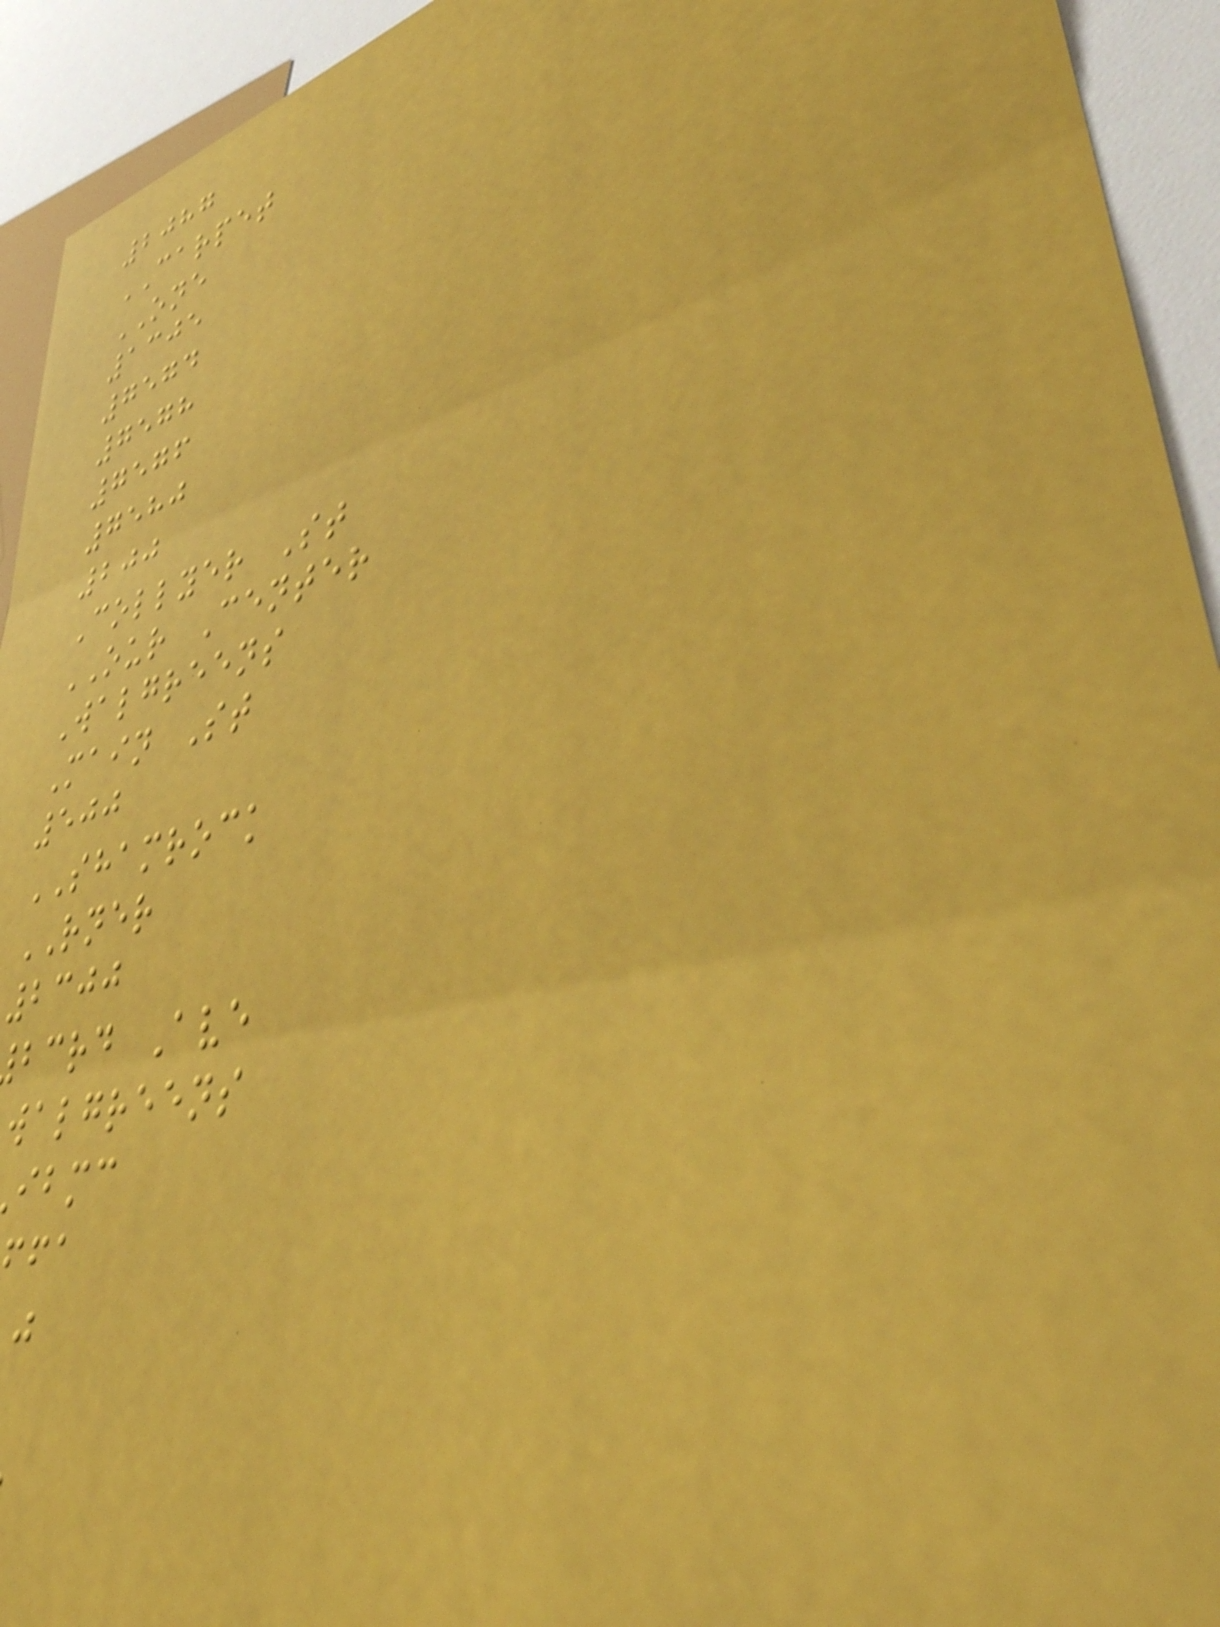2087
CARPET
ONE
1305
7574
7578
7576
7580
200
Collyer St
OUR Center
Walgreens
Main St
500
SHAMROCK
RNER
2300
bcrd Ave
walgreens
ibmc
